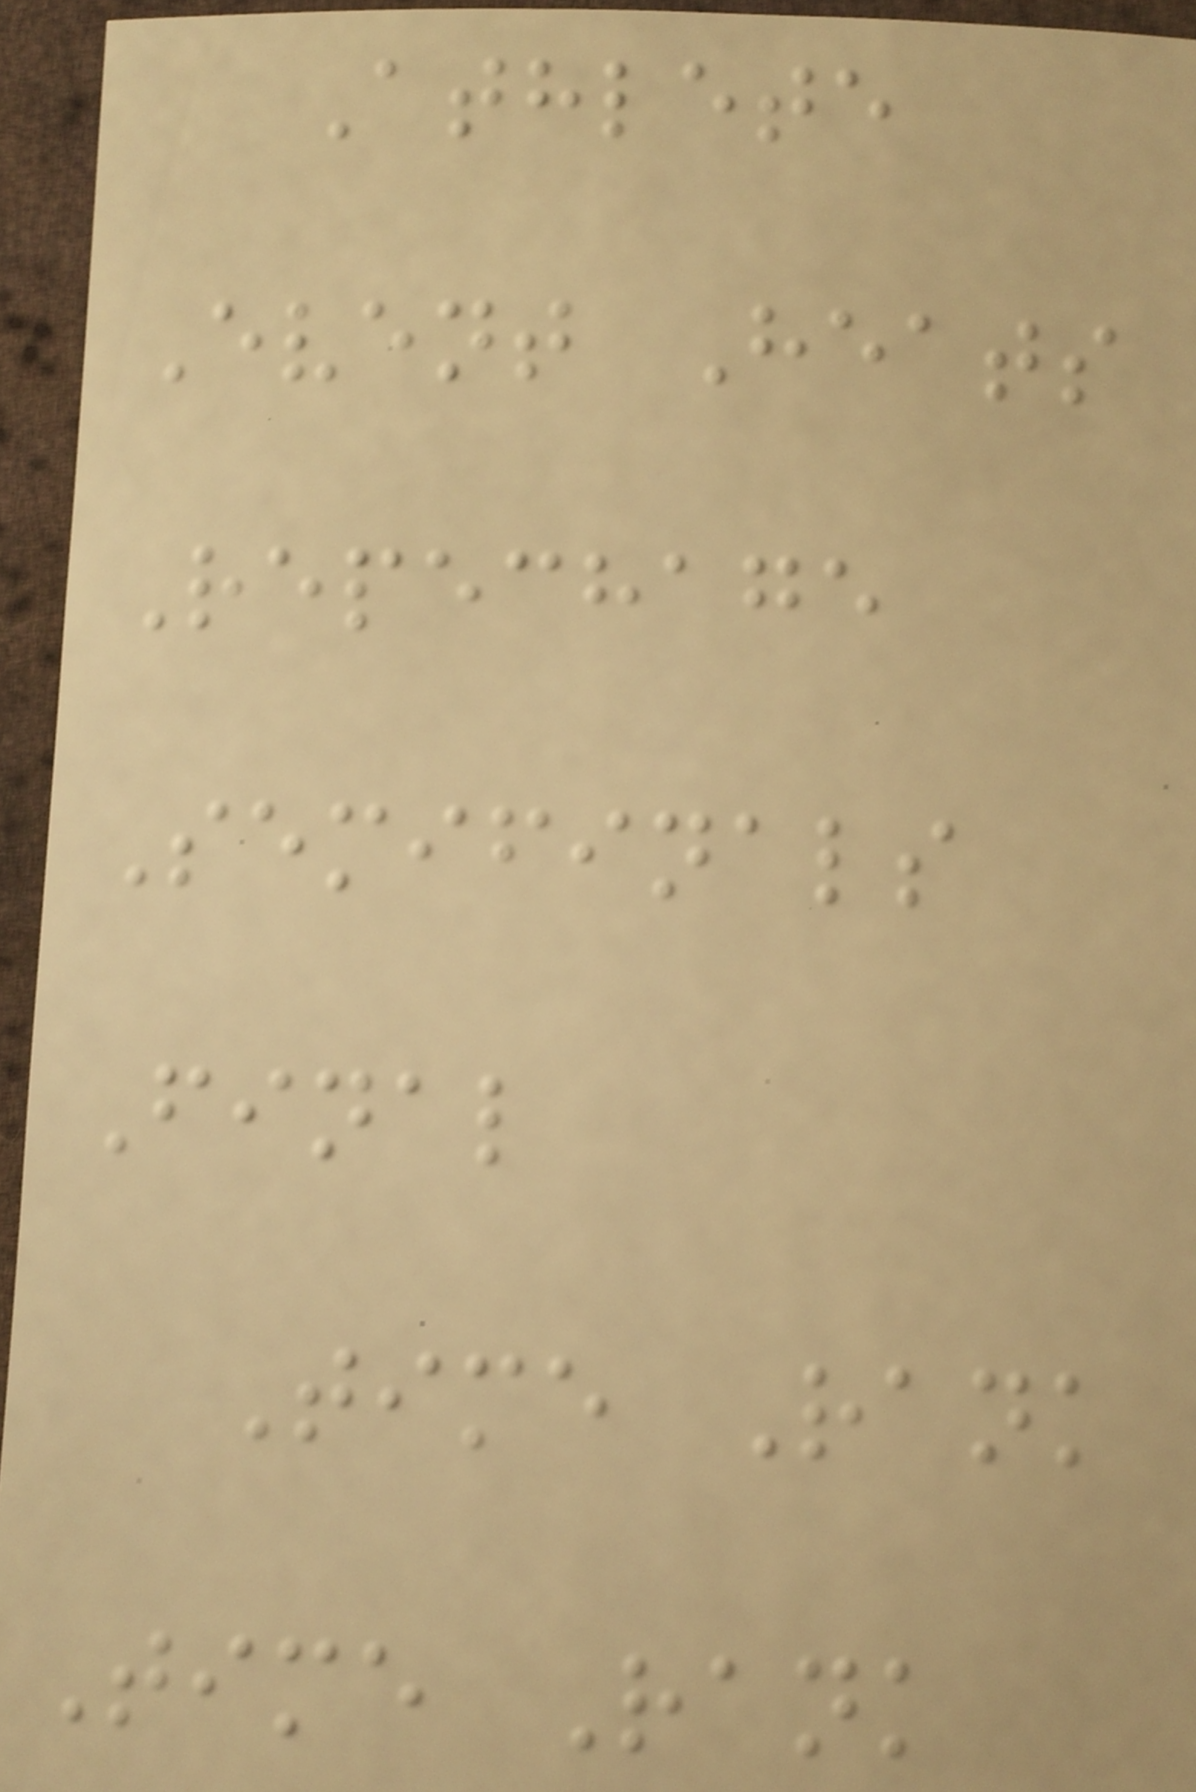Athlete
Event Heats
Repechage
Semifinals
Final
Time Rank
Time Rank
